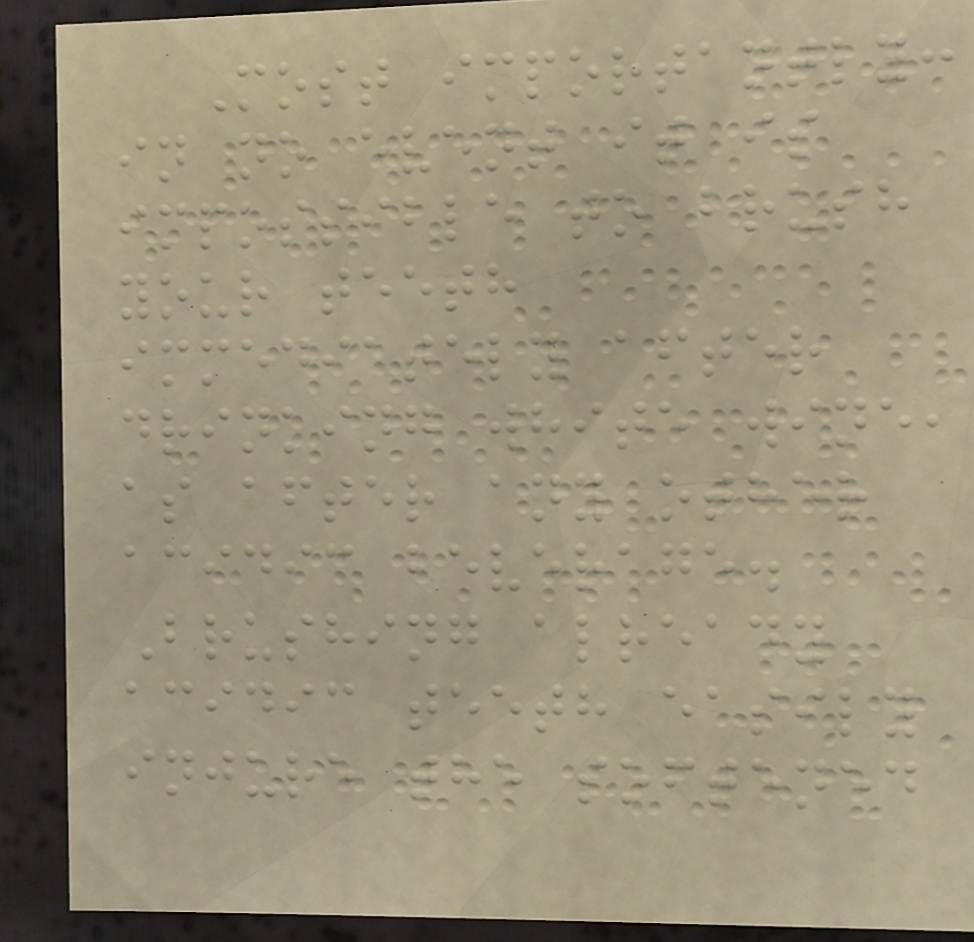Most importantly:
in no event it is
impossible to brush
your teeth
immediately after
drinking white wine,
as after any other
acidic beverage.
Brushing already
acidic teeth easily
injure the softened
